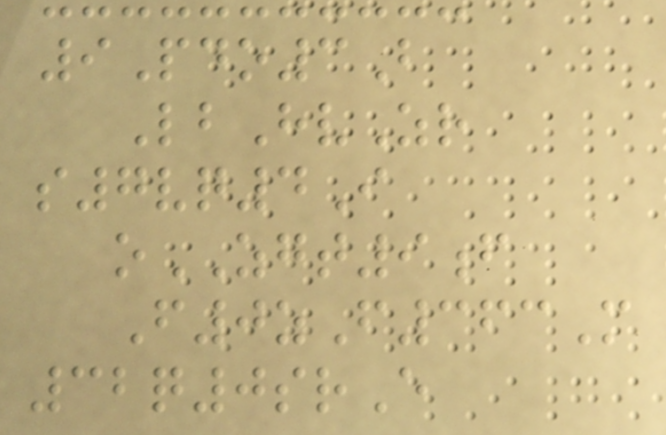9Pdo3B
LbHvZr
s7vq4I
oZGT9f
F0zF363M
32q0srE
